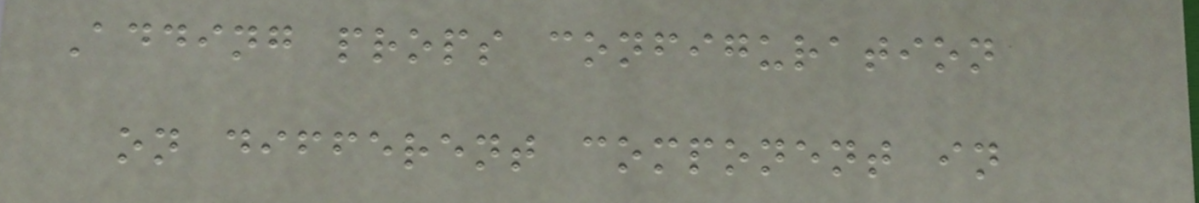Adding props configuration
on different component in
